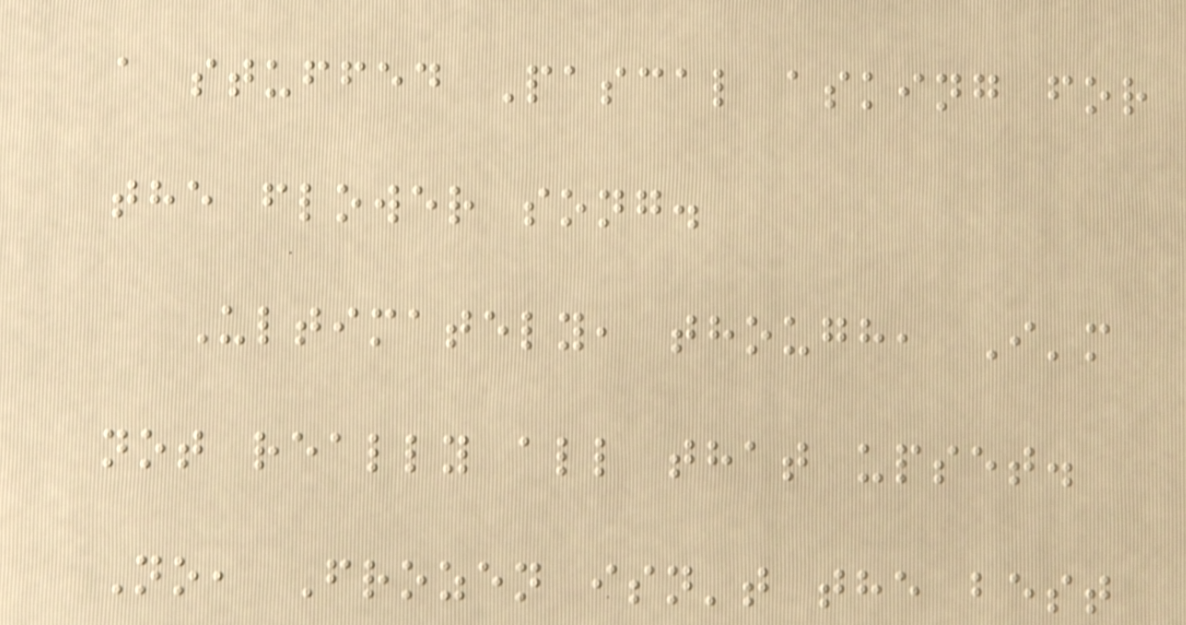a stuffed Pascal asking for
the flower song.
Ultimately, though, I'm
not really all that upset.
No, Frozen isn't the best
